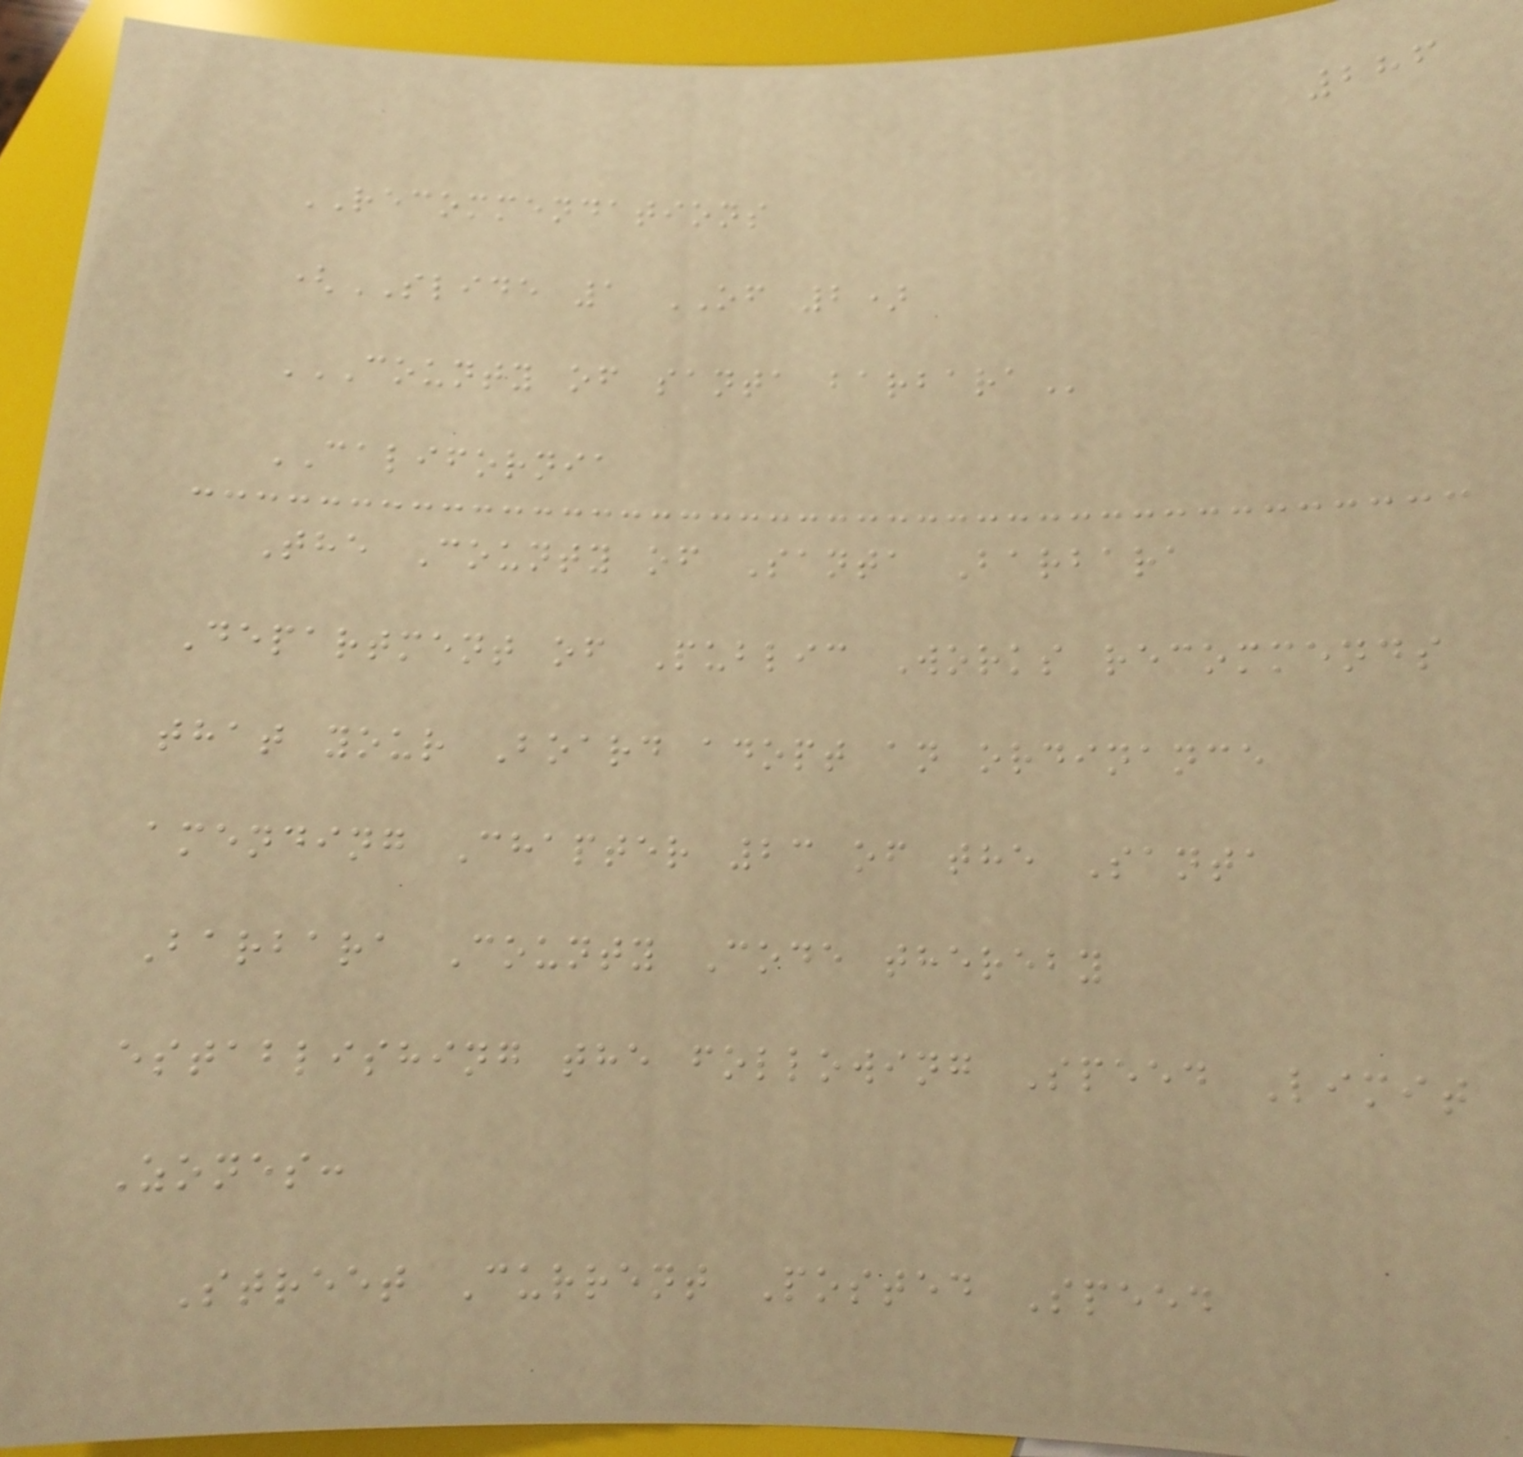286
RECOMMENDATIONS
(SLIDE 1 OF 2)
COUNTY OF SANTA BARBARA
CALIFORNIA
The County of Santa Barbara
Department of Public Works recommends
that your Board adopt an ordinance
amending Chapter 23 of the Santa
Barbara County Code thereby
establishing the following Speed Limit
Zones:
Street Current Posted Speed
